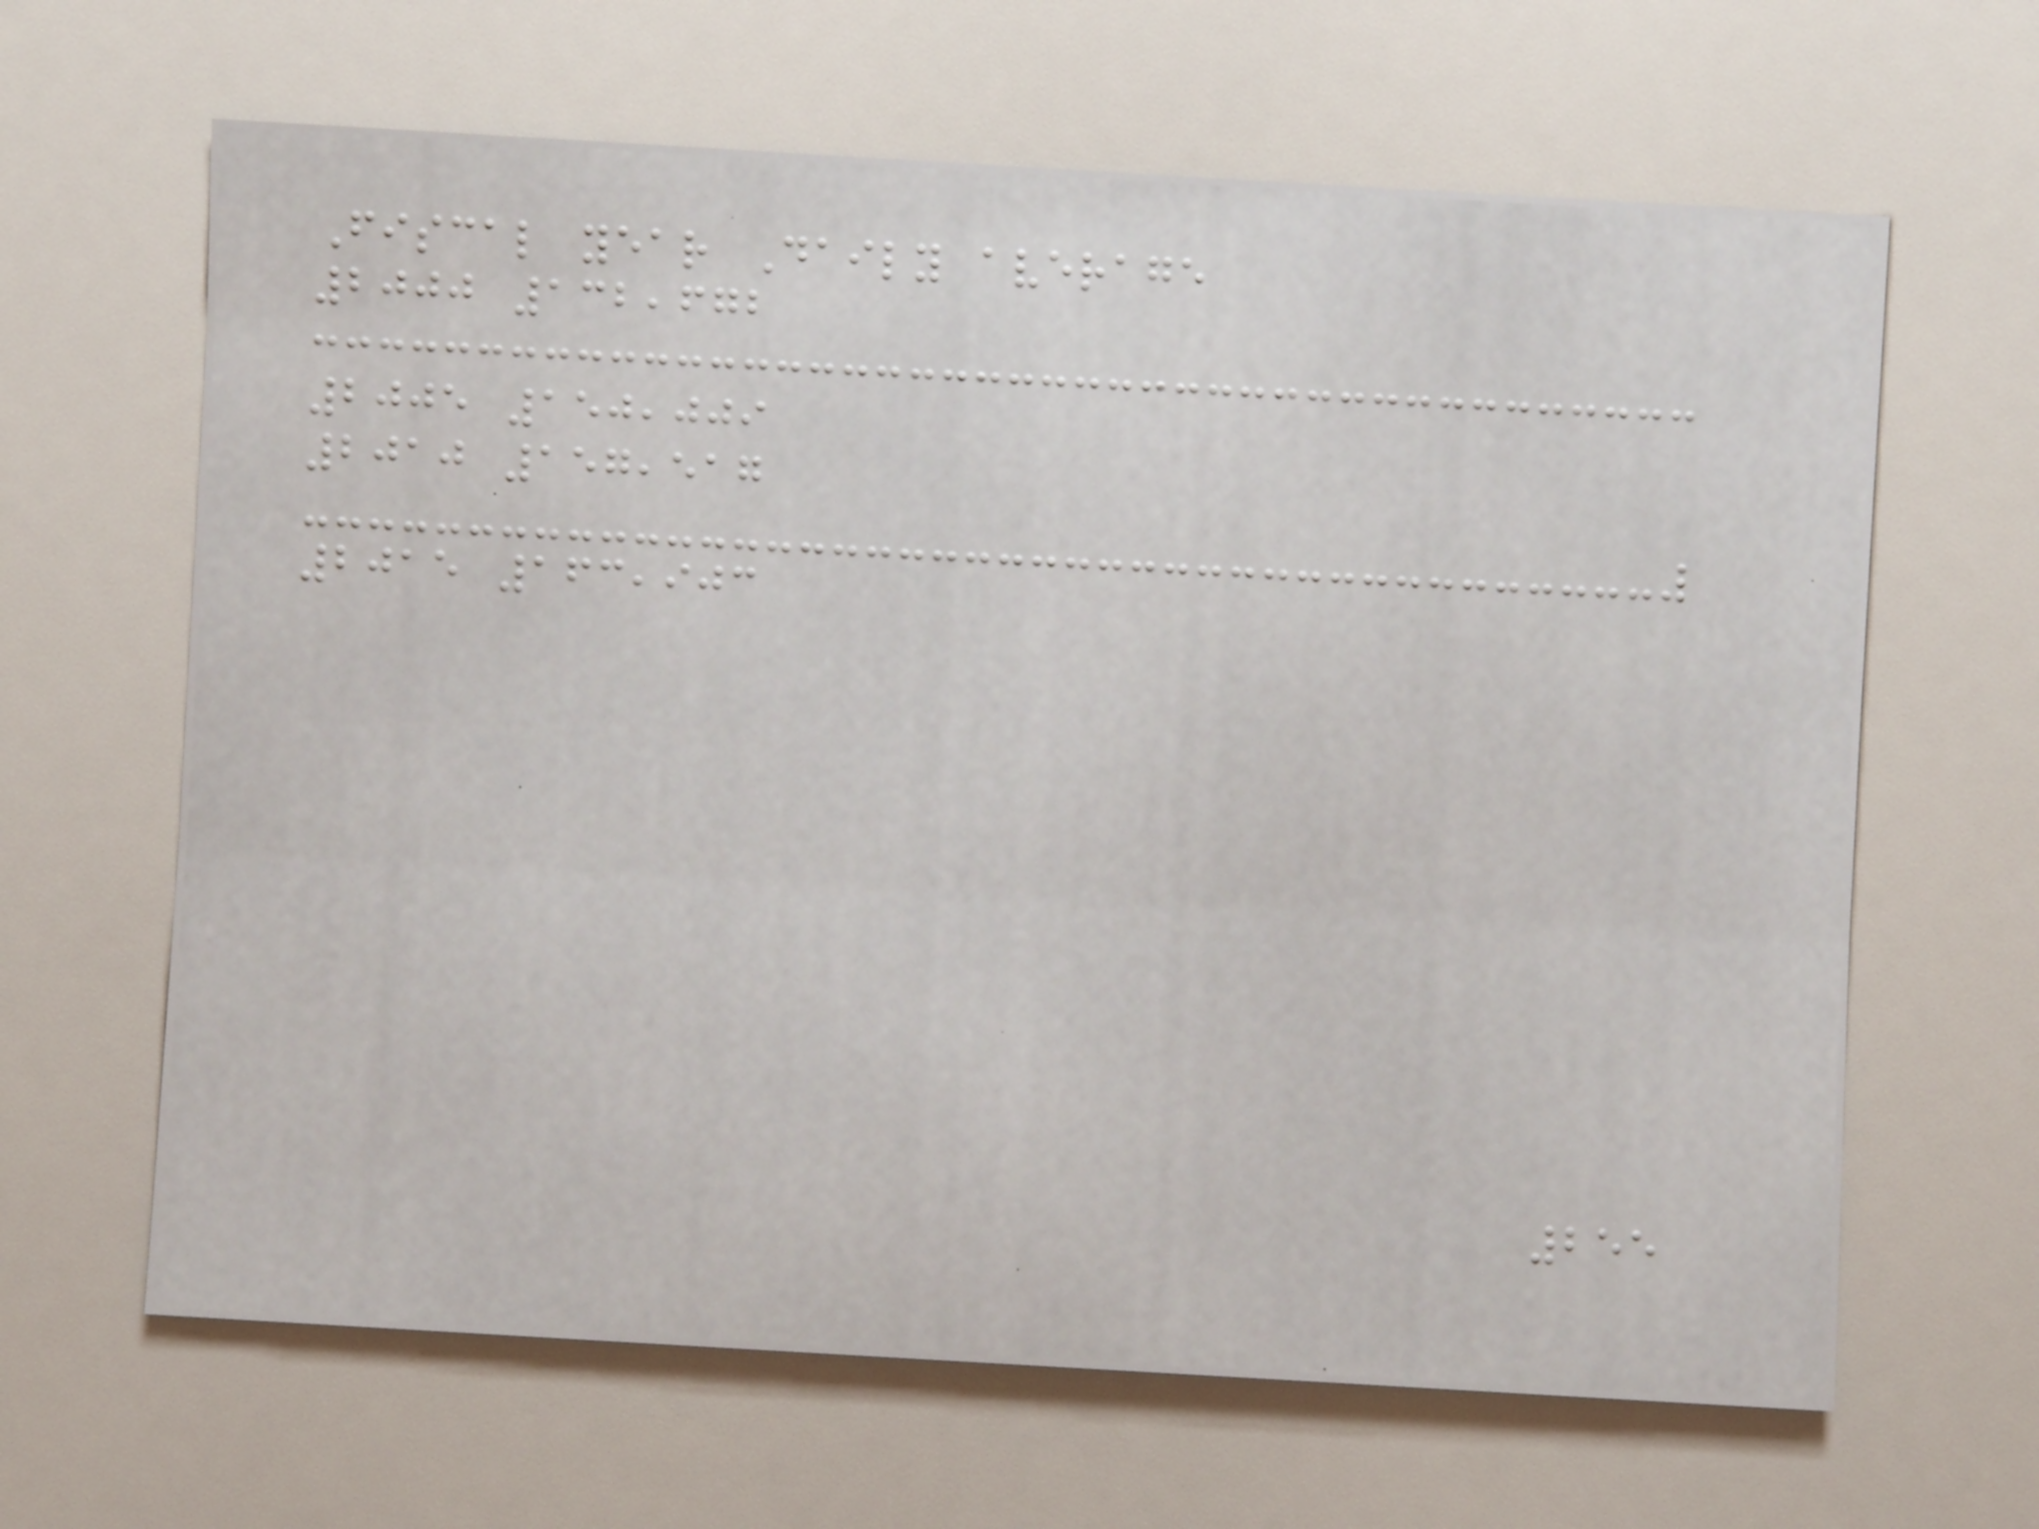Fiscal year Daily average
2000 132,672
2005 150,009
2010 157,517
2015 163,903
255
